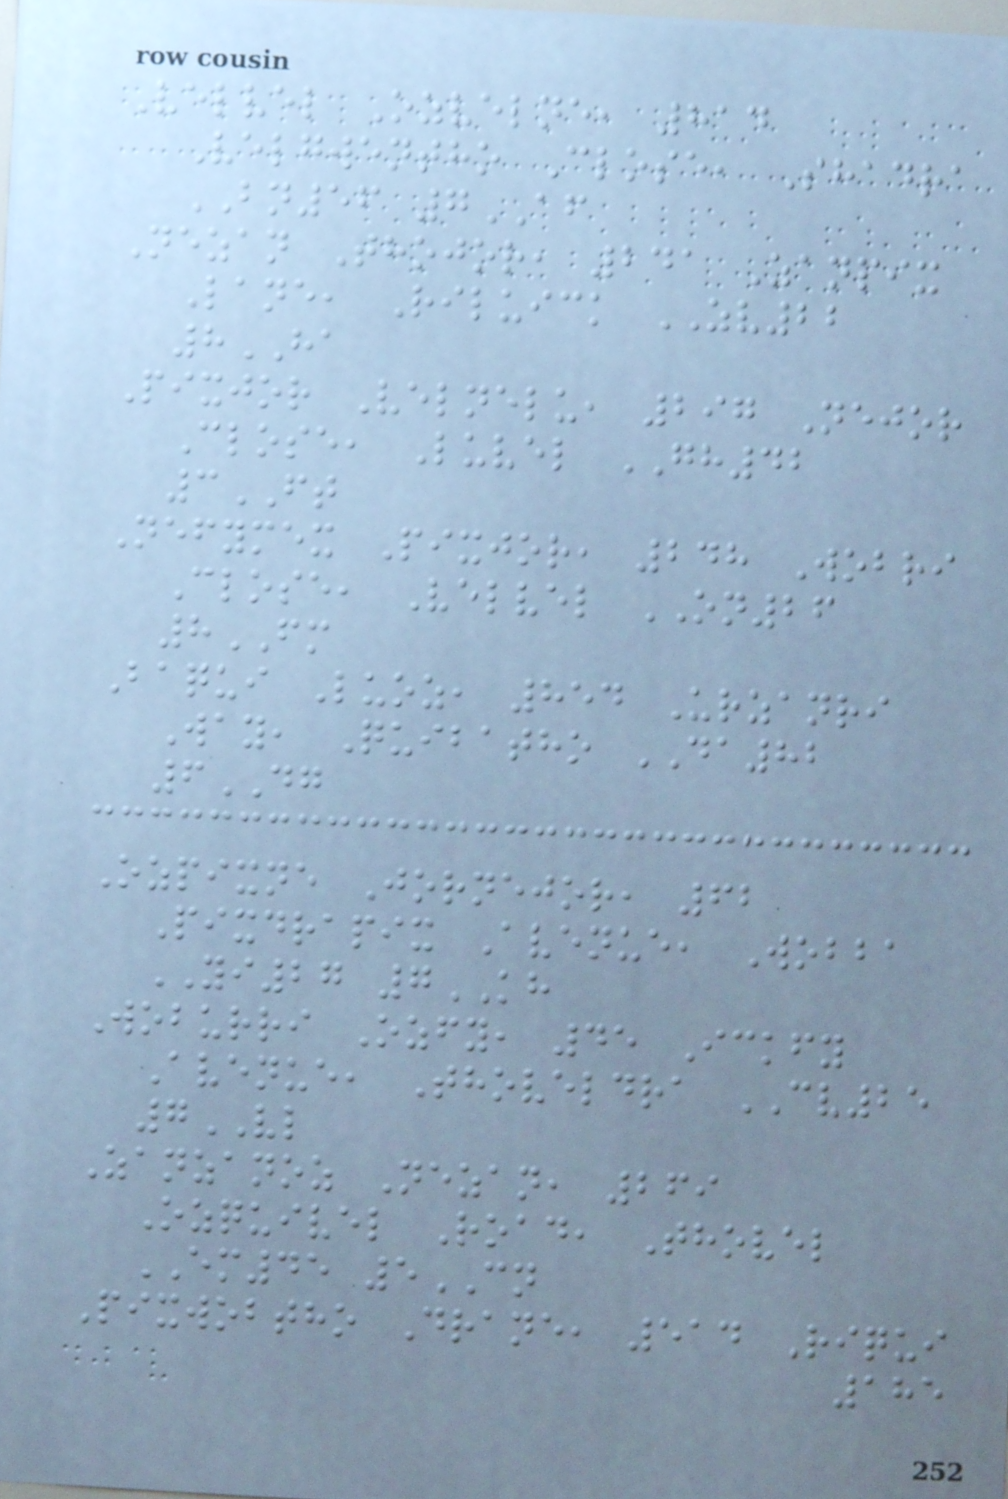Velvel Ozvelne, 814
Velgwentho Close, Shadra
BN56 7AF
Nezan Thojor, 241 Zanpix
Lane, Riluick ZV22
8HA
Pixjor Velnelu, 297 Nejor
Close, Luvel GH42
3FT
Nefymex Pixjor, 248 Wobri
Close, Velvel ON26
8FM
Baqui Luoz, 854 Urzanri
Way, Quibatho DA82
6DG
Ozpixne Jornejor, 62
Pixdrapix Avenue, Wobba
YI27 7KH
Woburri Ozfy, 45 Ickfy
Avenue, Thoveldra CV25
7VL
Zanzanoz Nezan, 269
Ozquivel Road, Thovel
EM45 5CN
Pixwobtho Drane, 514 Riqui
185
